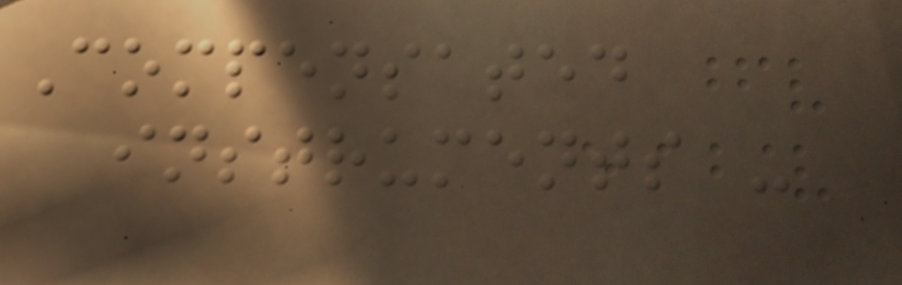Compensated
instruments -
